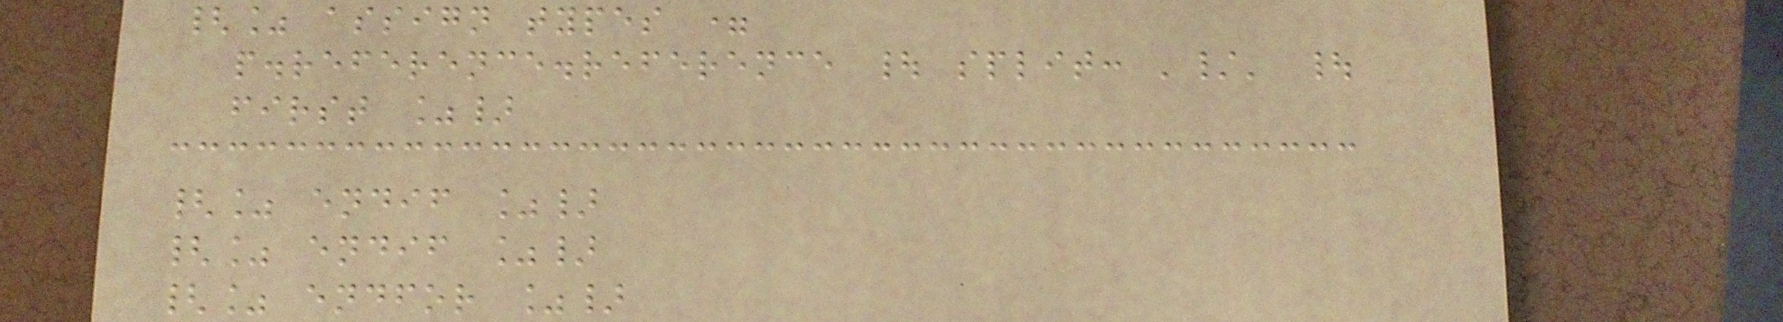{% assign types =
p.reference.reference | split: '/' |
first %}
{% endif %}
{% endif %}
{% endfor %}
